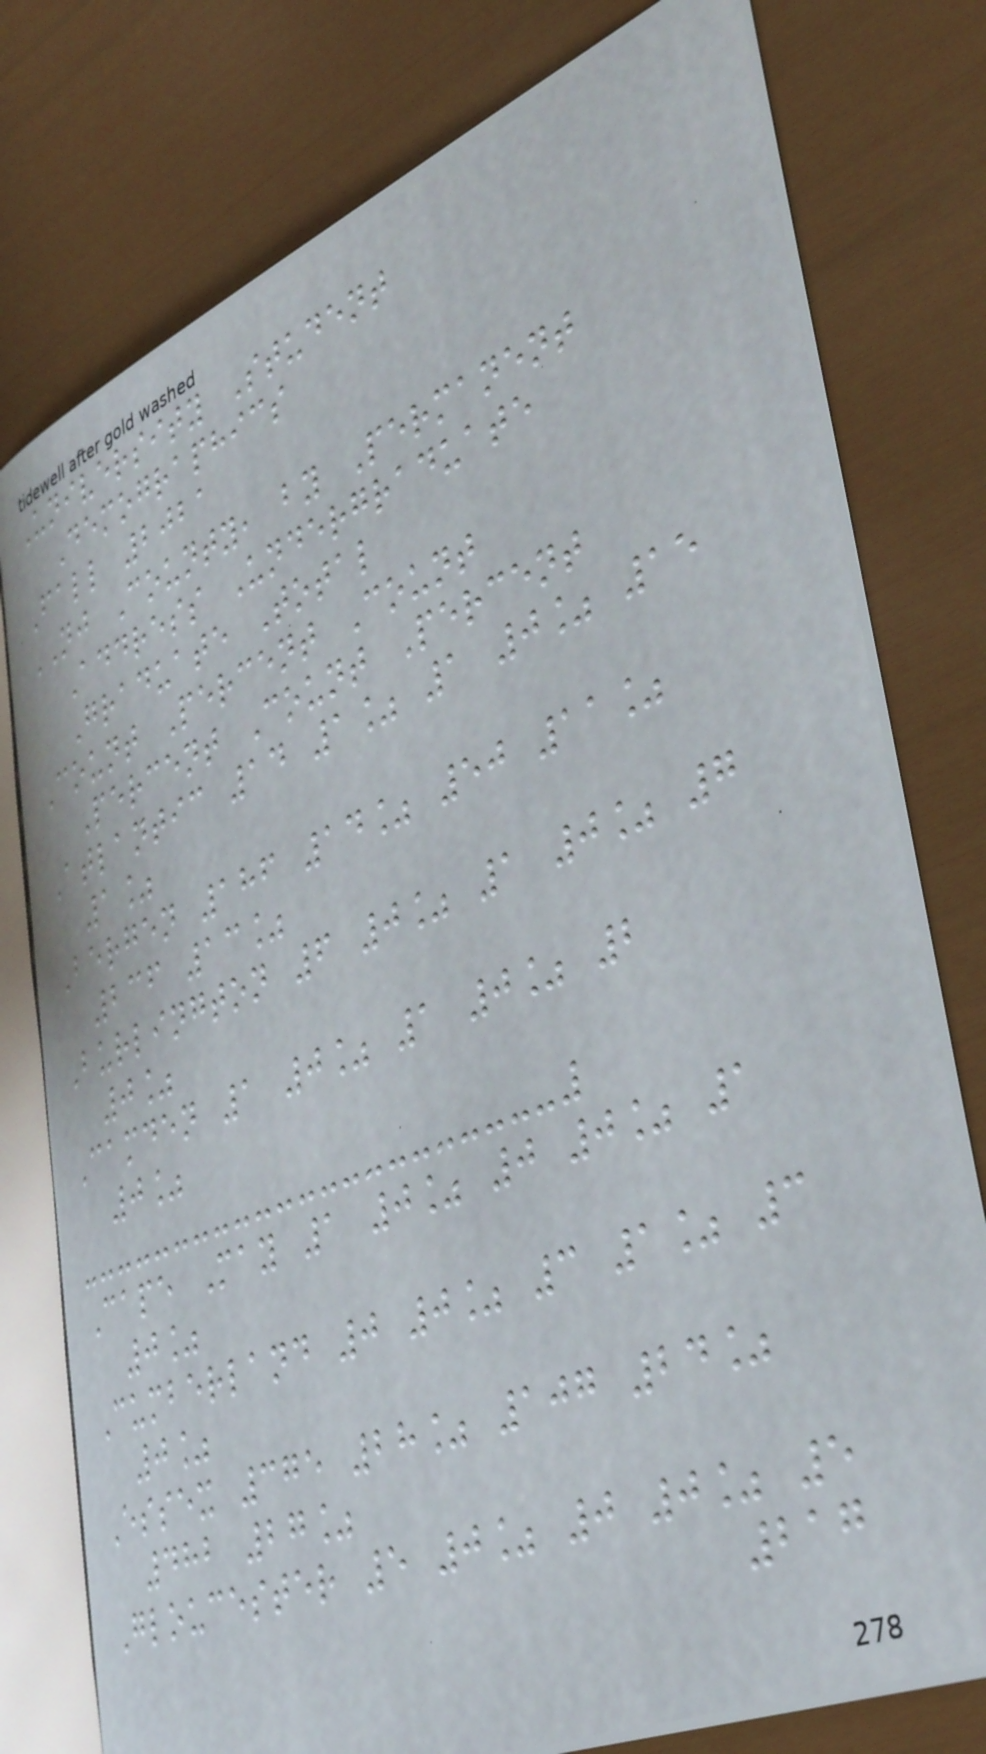University Student
Demographics
Fall 2021
NJ County, by Permanent
Address Undergraduate
Graduate Total
Count Percent Count
Percent Count Percent
Atlantic 14 1% 1 0% 15
1%
Bergen 186 14% 50 11%
236 13%
Burlington 6 0% 1 0% 7
0%
Camden 1 0% 1 0% 2
0%
Cape May 1 0% 0 0% 1
0%
Cumberland 0 0% 3 1% 3
0%
Essex 375 28% 107 24%
482 27%
Gloucester 5 0% 0 0% 5
217
